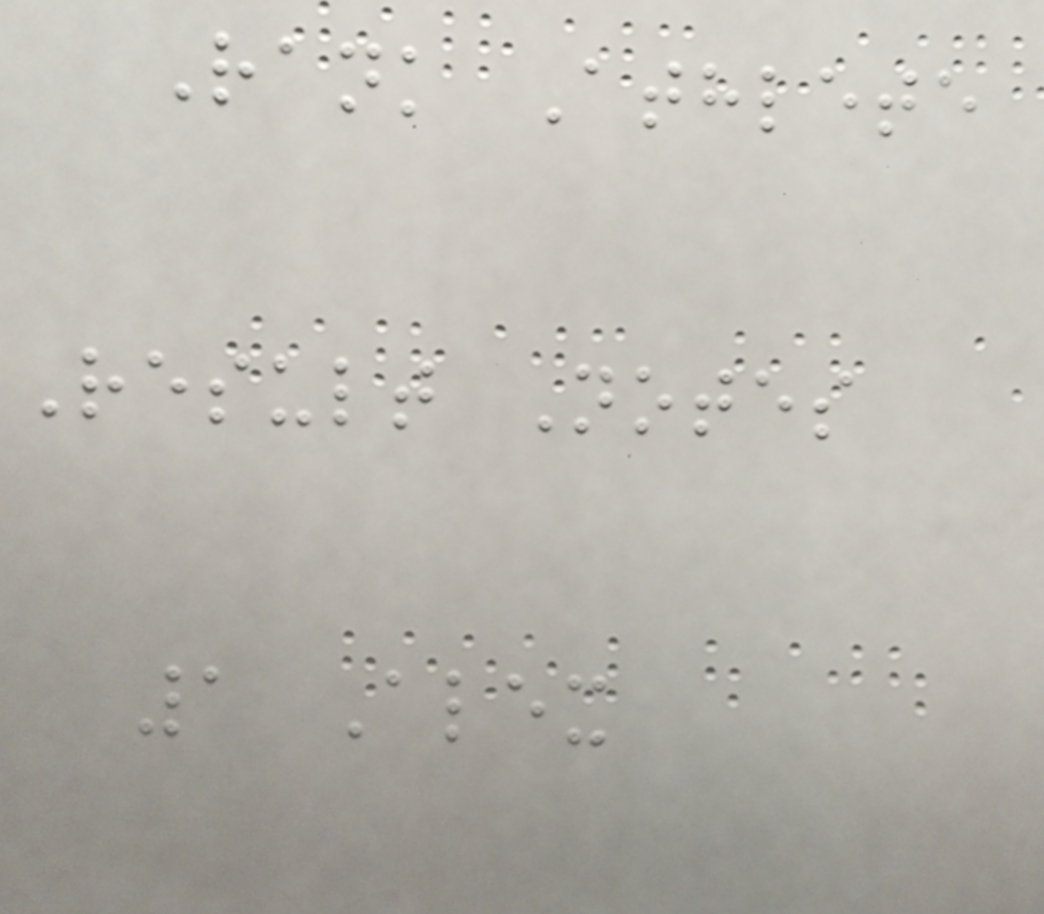Rank Athlete
Result Notes
1 Alex
